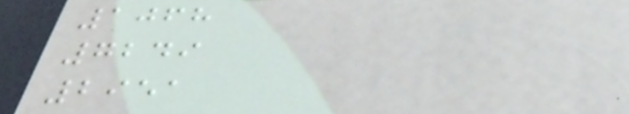1068
7249
2951
